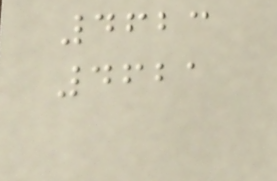4623
4621
